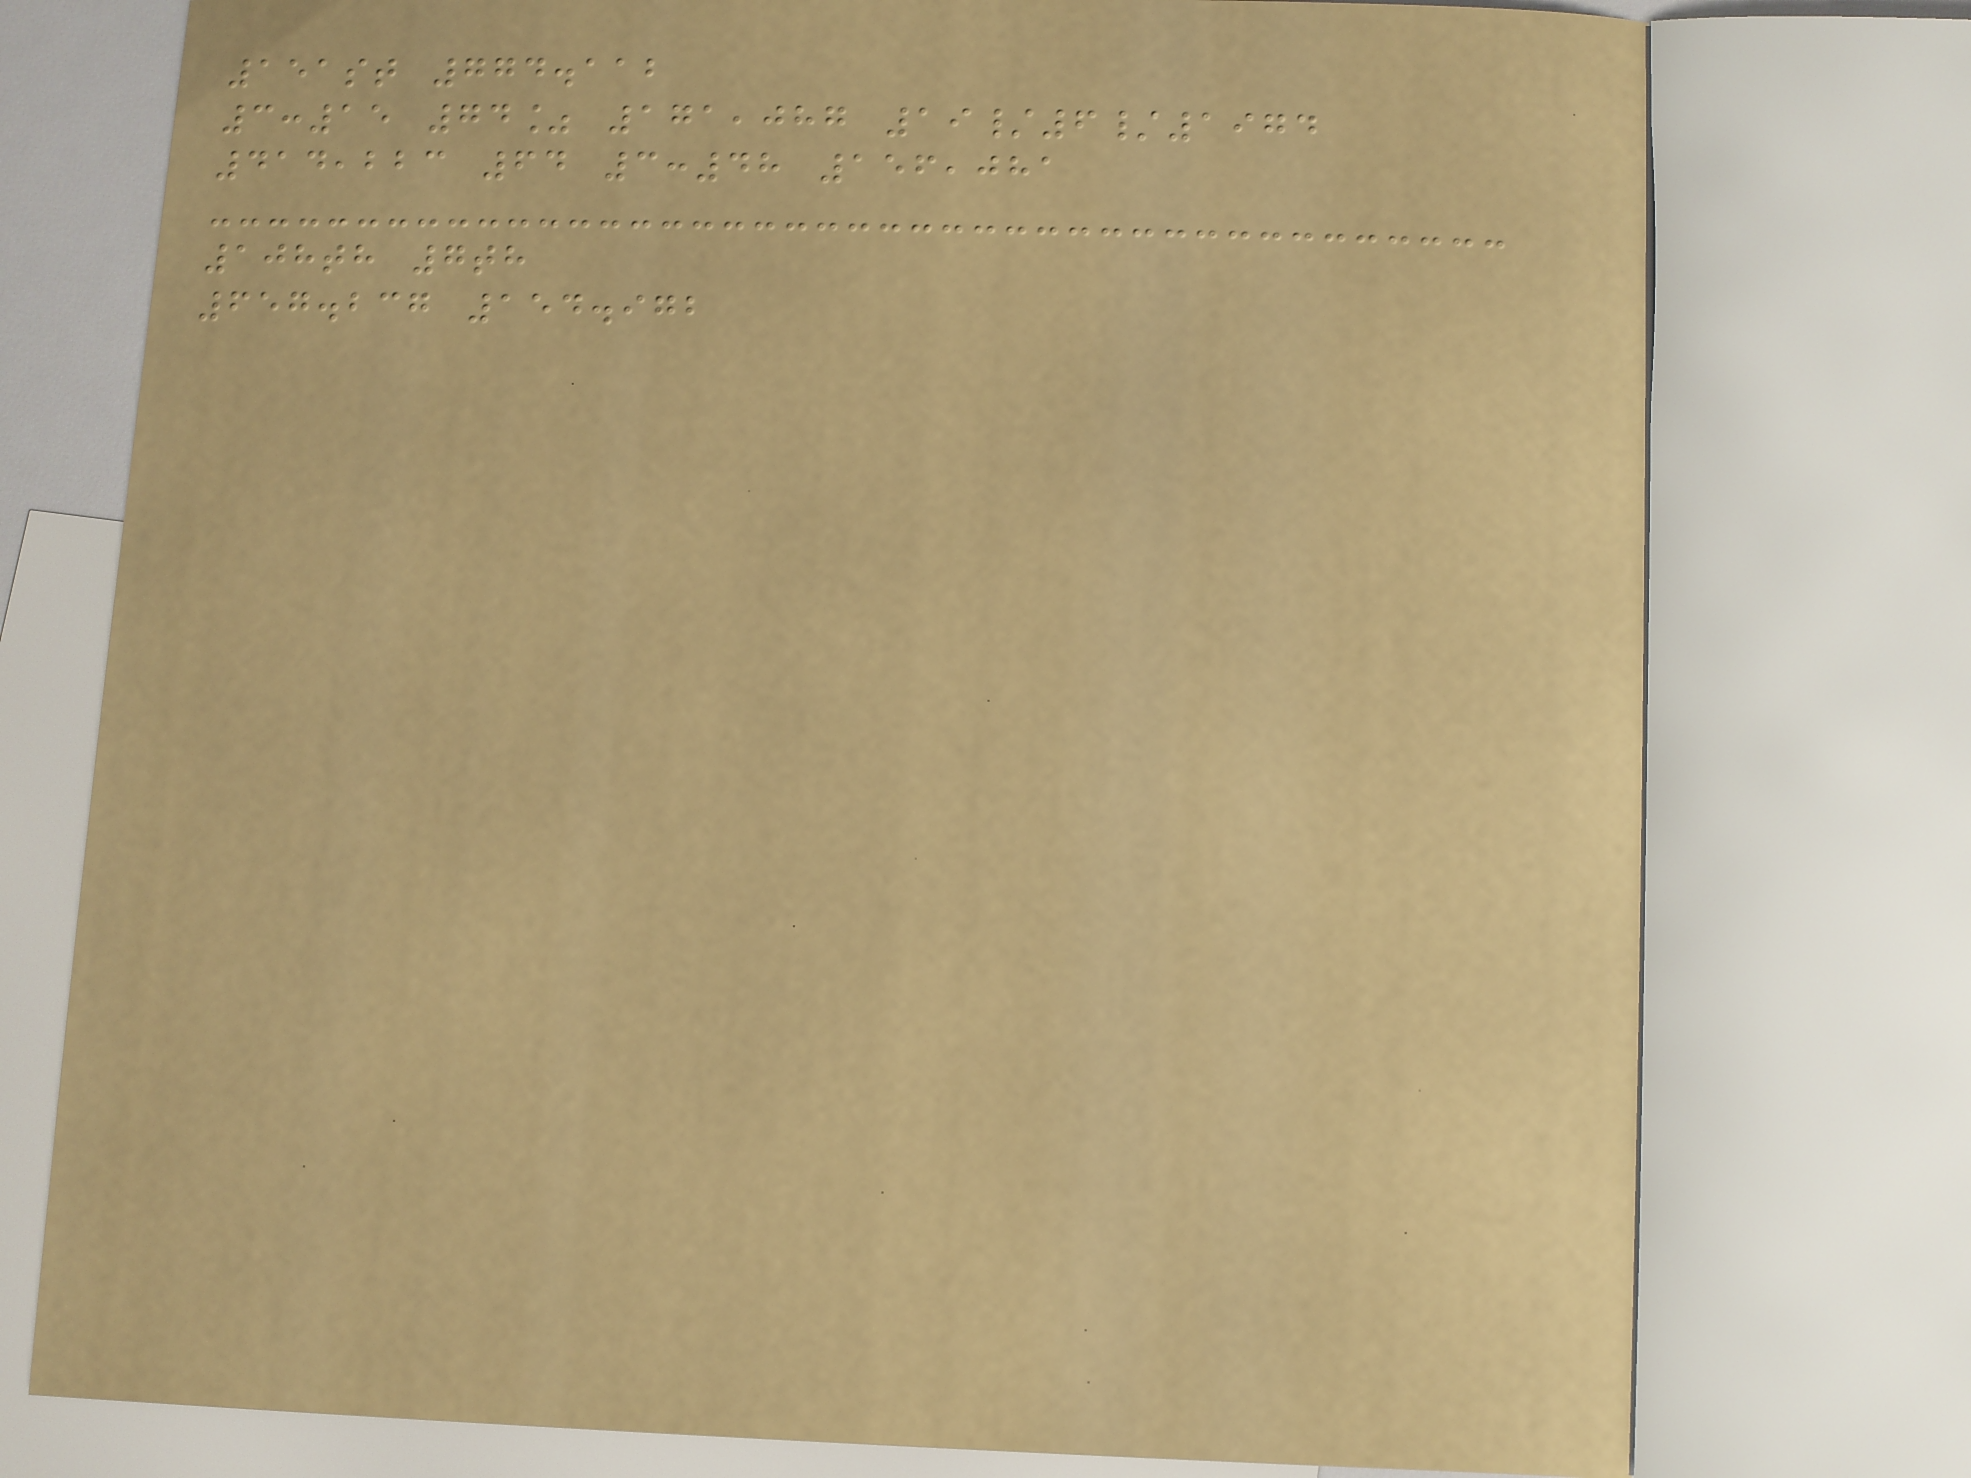151st 774.112
3:15 74% 171,087 19/6/1974
414,223 64 3:48 156,081
108th 7th
657.237 154.972
